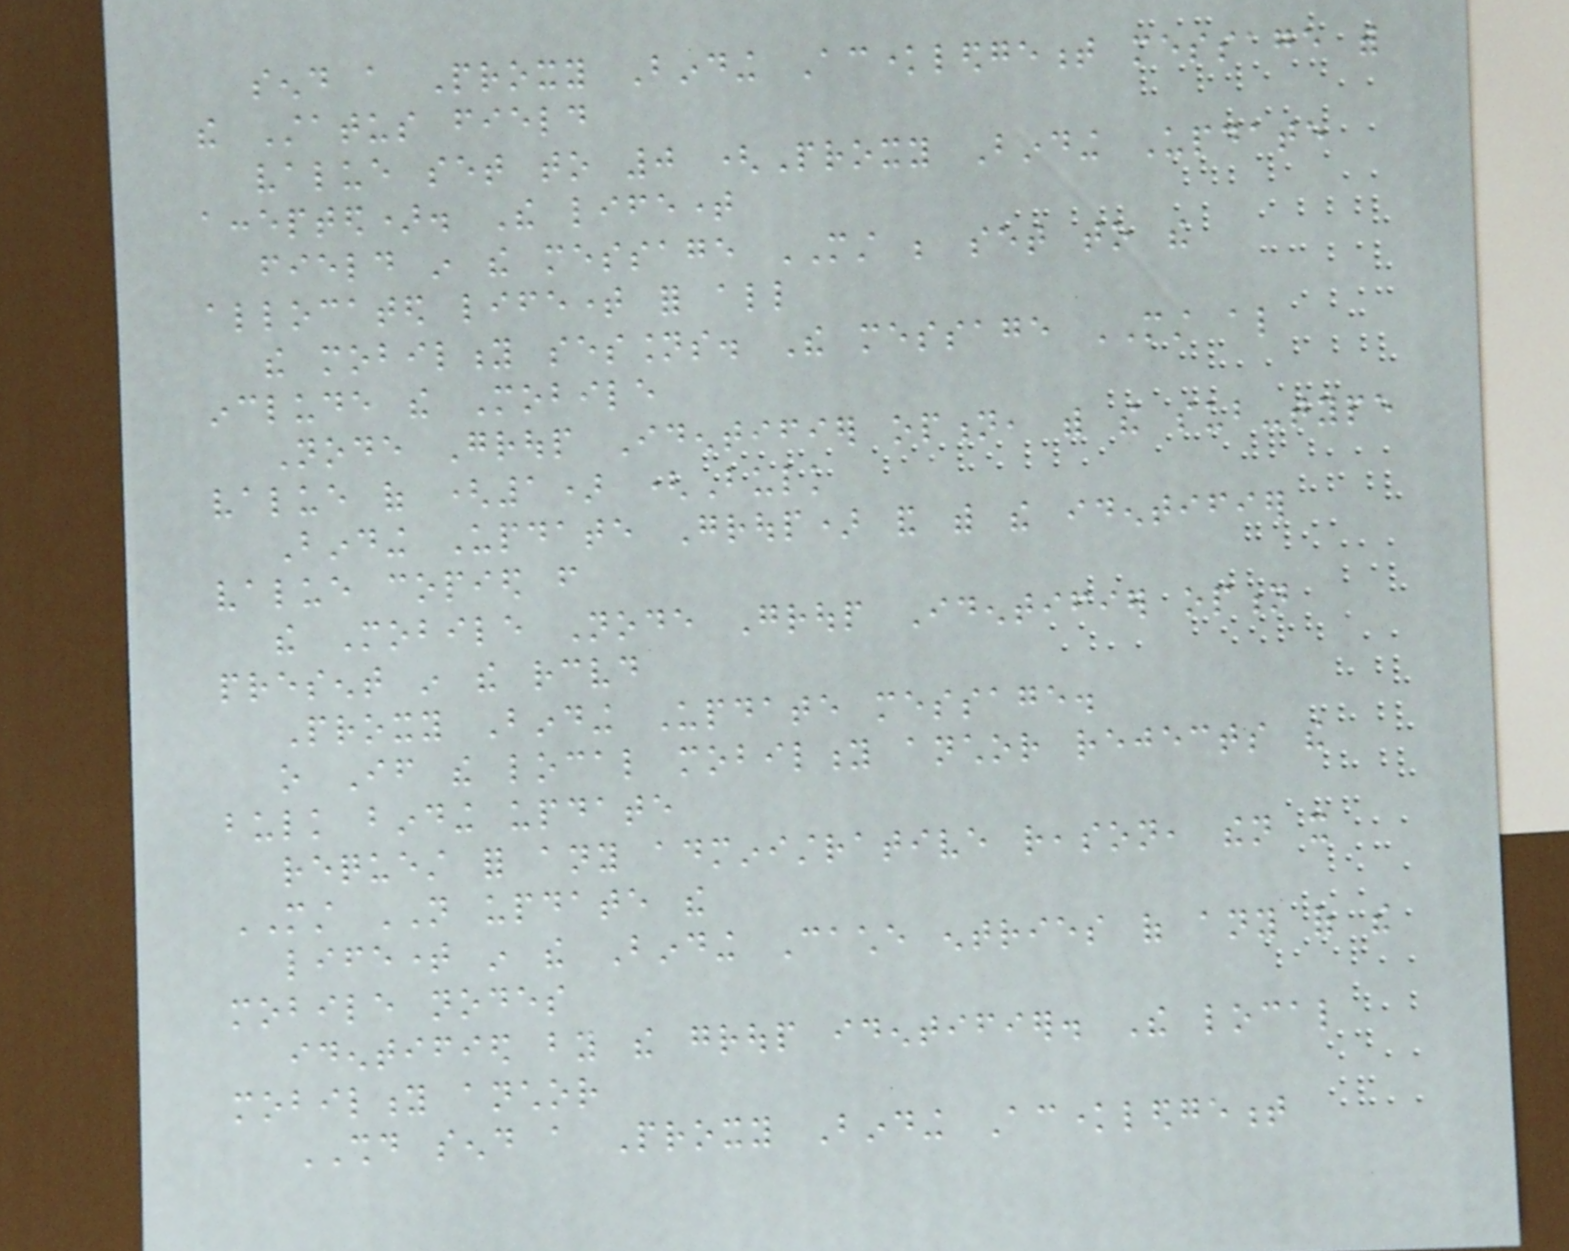send a Proxy Binding Acknowledgement message with
the Status field
value set to 0 (Proxy Binding Update
accepted). The lifetime
field in the message MUST be set to the
allocated lifetime for all
the mobility sessions. The message MUST also
include the Mobile
Node Group Identifier option, with the sub-type
value of (1) (Bulk
Binding Update Group) and with the identifier
value copied from
the Mobile Node Group Identifier option
present in the received
Proxy Binding Update message.
o If the local mobility anchor rejects the
bulk binding update
request for any administrative reason, then it
MUST NOT update the
lifetime in the Binding Cache entries of any of the
mobile nodes
identified by the group identifier. The local
mobility anchor
SHOULD send a Proxy Binding Acknowledgement
